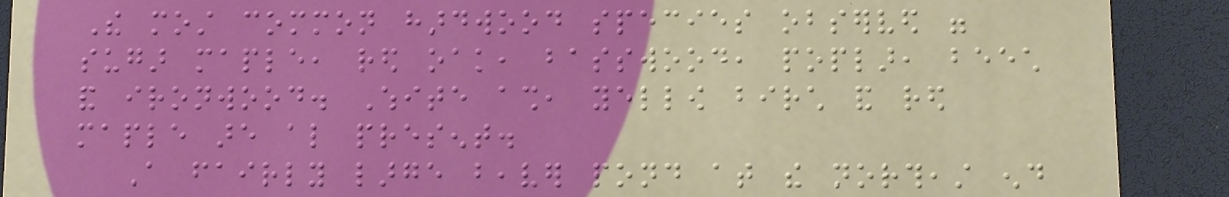The most common hardwood species observed were
sugar maple, red oak, basswood, poplar, beech
and ironwood. White ash, yellow birch and red
maple are also present.
A fairly large beaver pond at the northeast end
